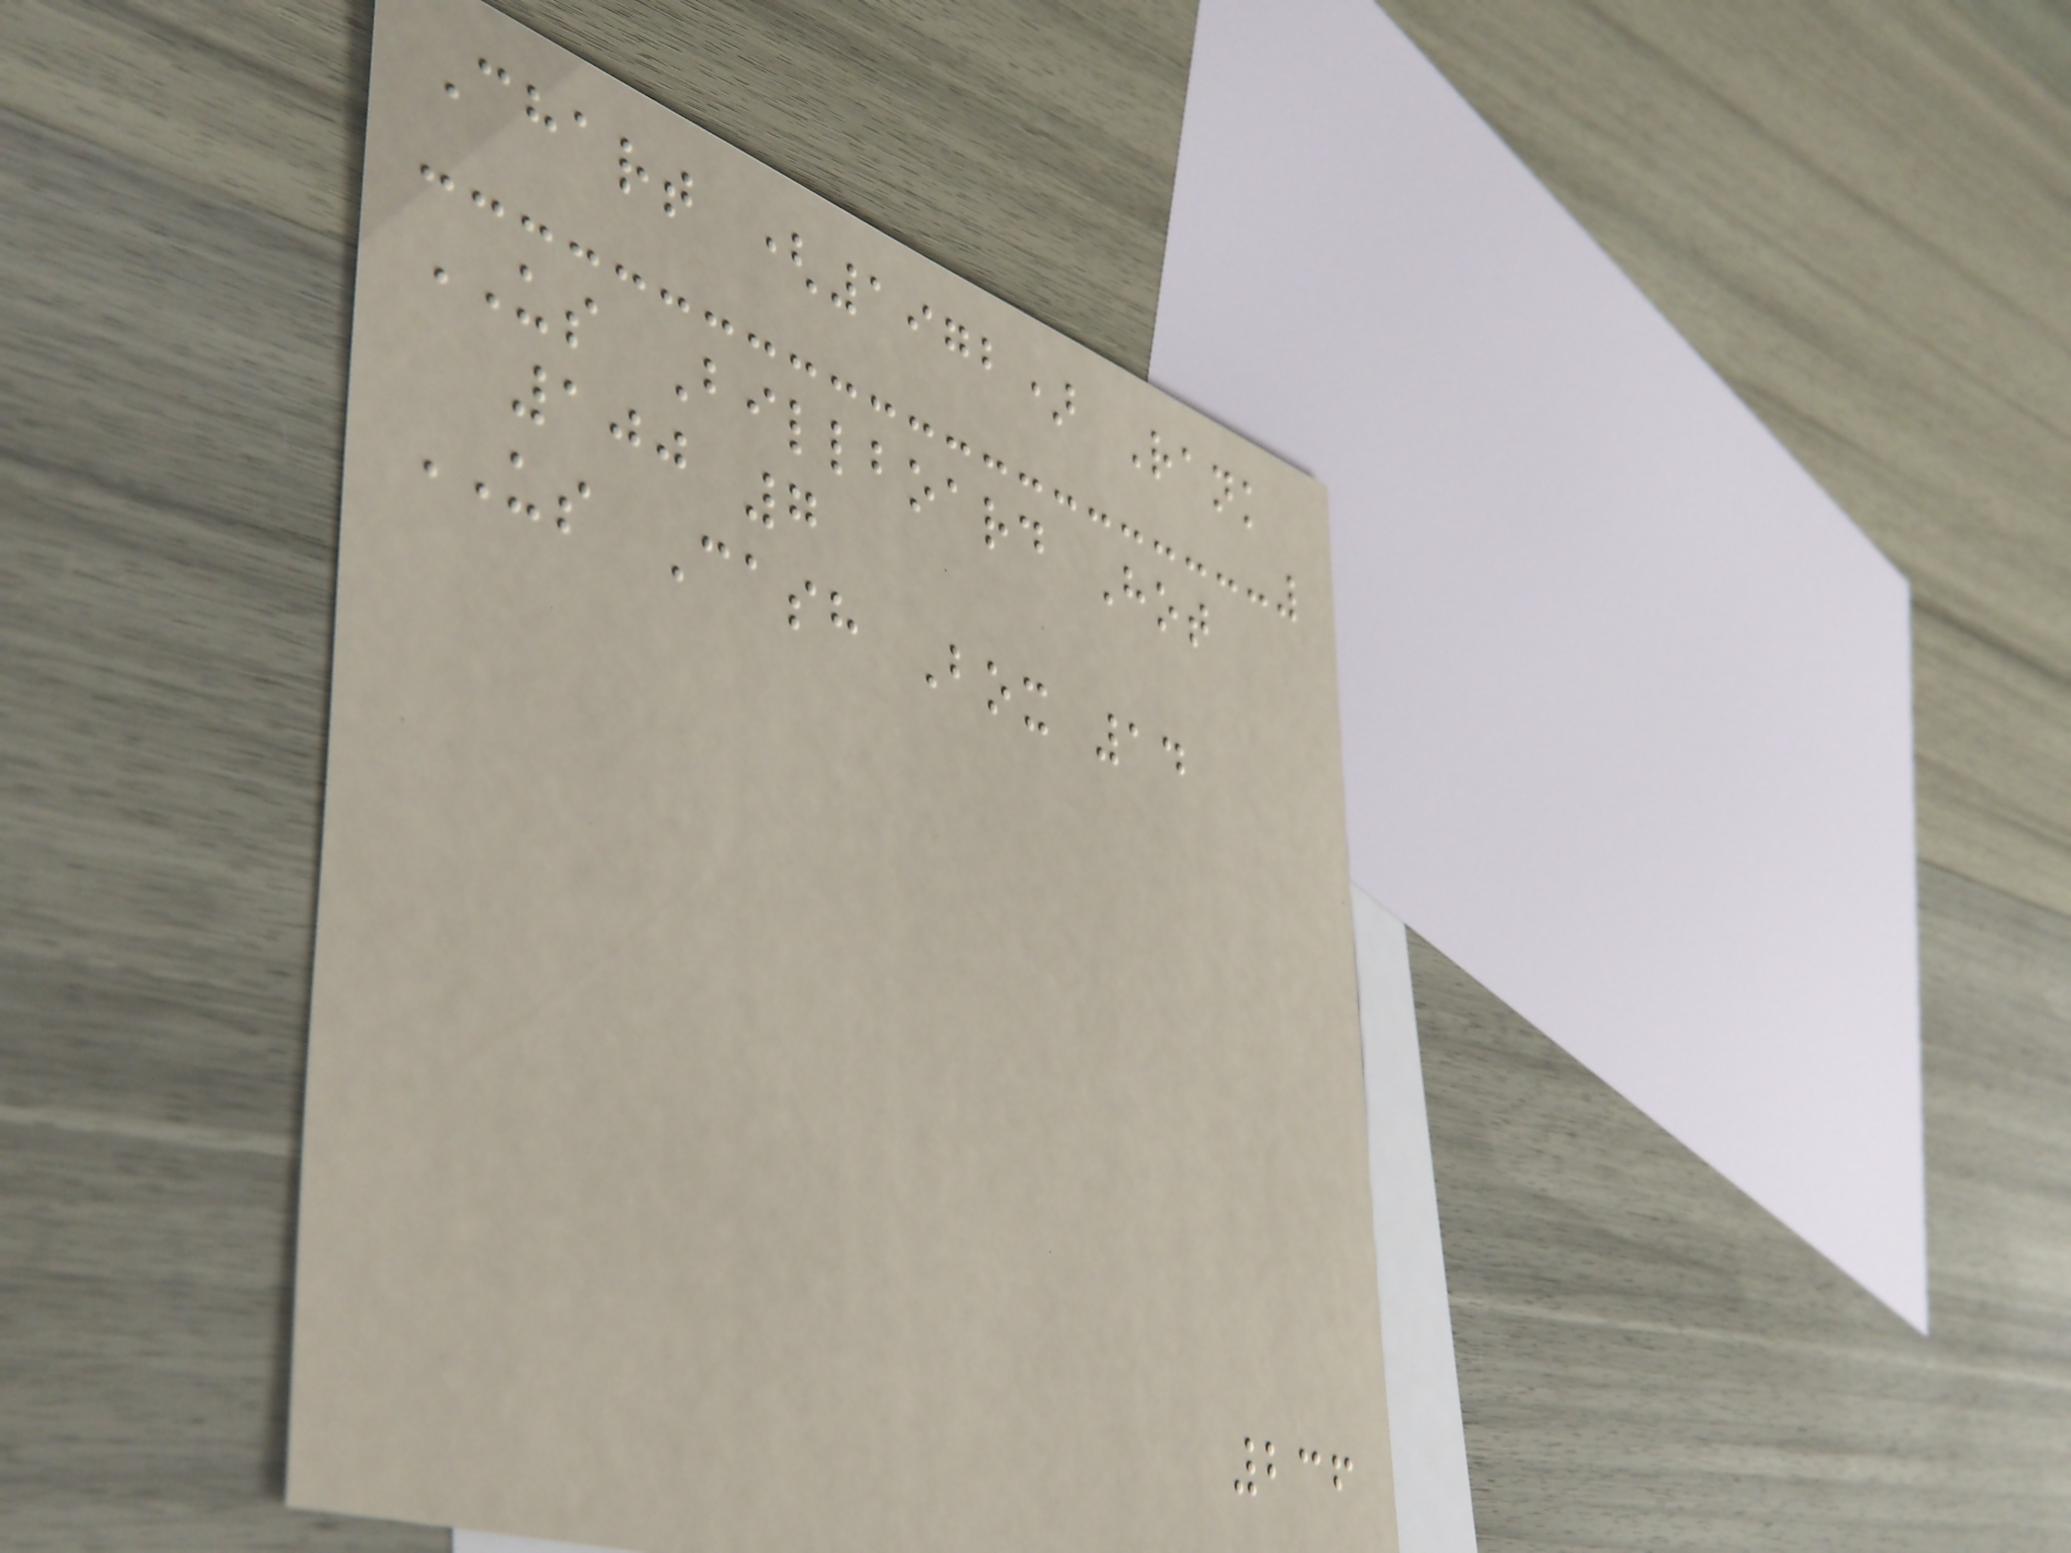Chart (1972) Rank
US Billboard Hot
100 7
US Cash Box 14
236
